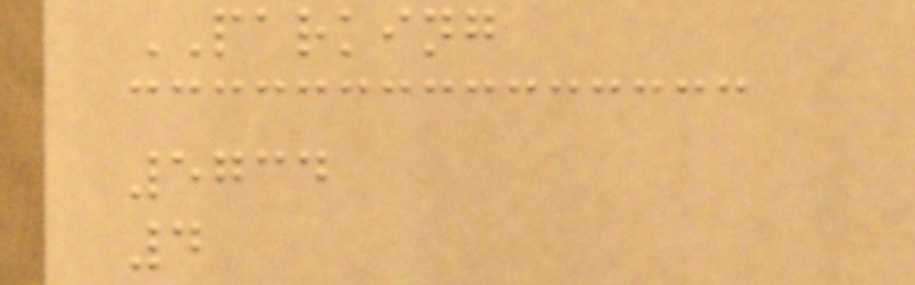PARKING
5734
4
